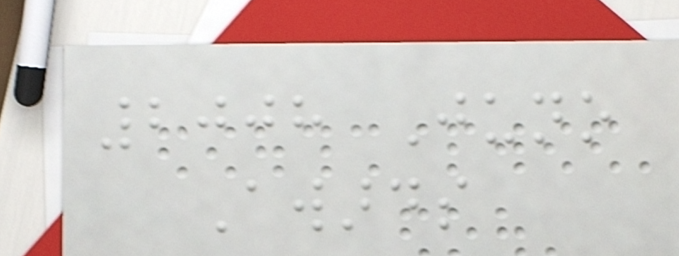2008 Juno
Awards
